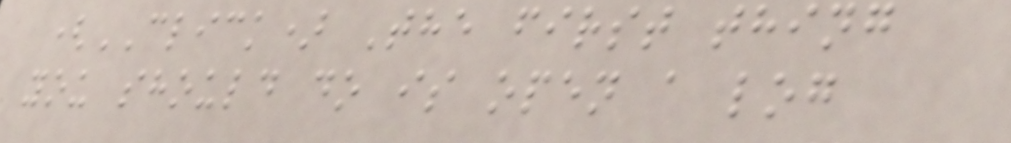(CLICK) The first thing
you should do is open a log
